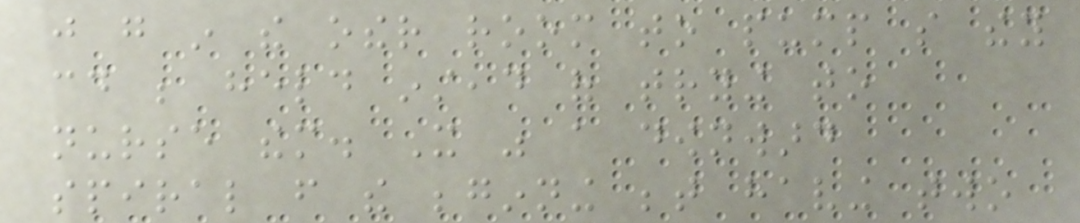just go in the other room to pump so they
could be held instead of trying to
nurse them. It was a downward
spiral from the beginning between having two
